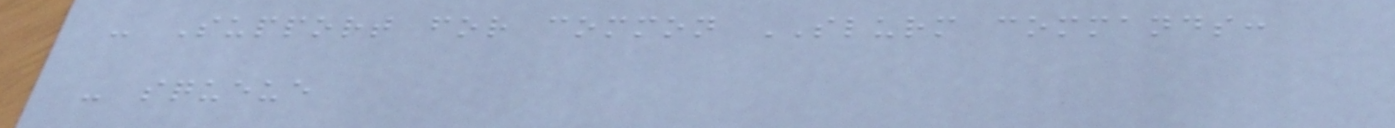- Support for common SLURM commands:
- squeue
